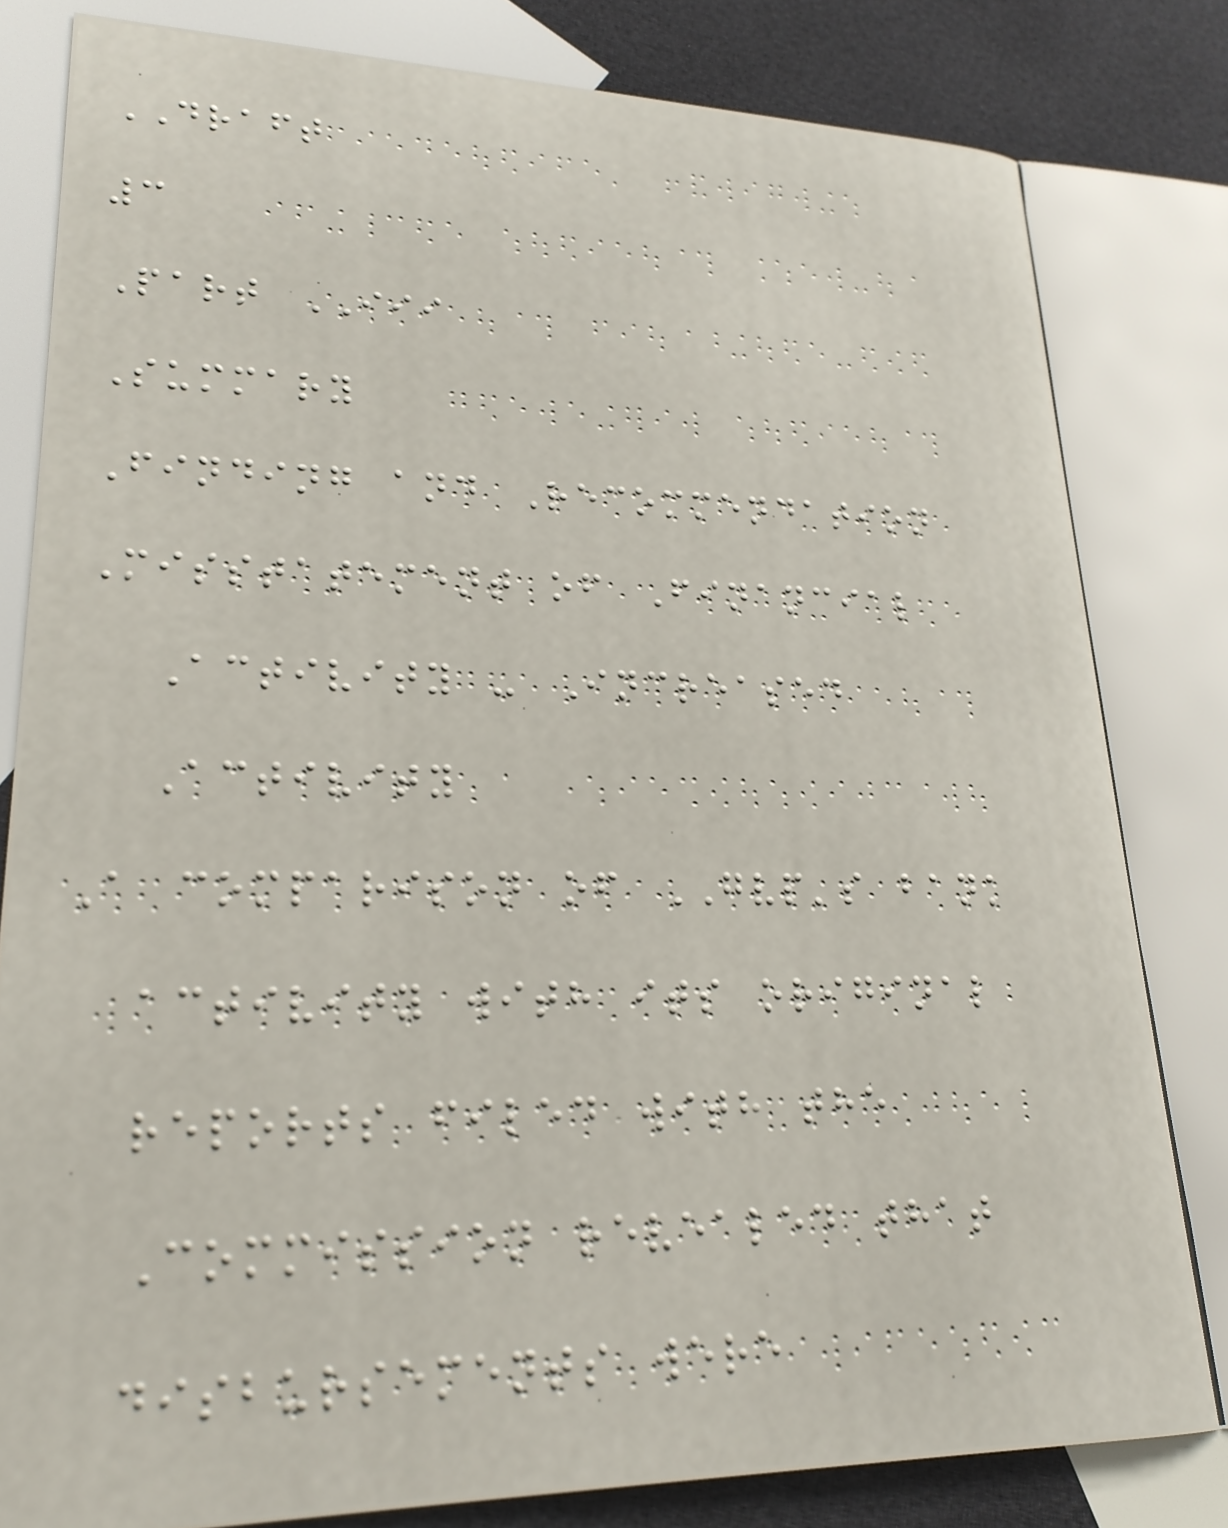DRAFT
3
Part III
Summary
Finding and Recommendation
Misstatement of Financial
Activity - Increased
Activity
A comparison of GVP's bank
activity with its original
reports filed with the
Commission revealed that
disbursements were
